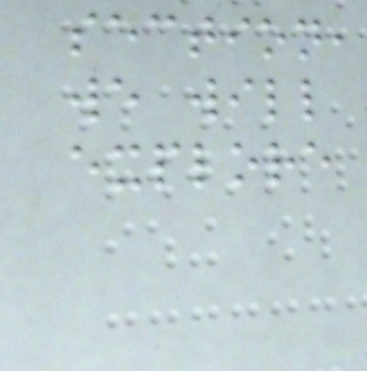section,
we will
explore
